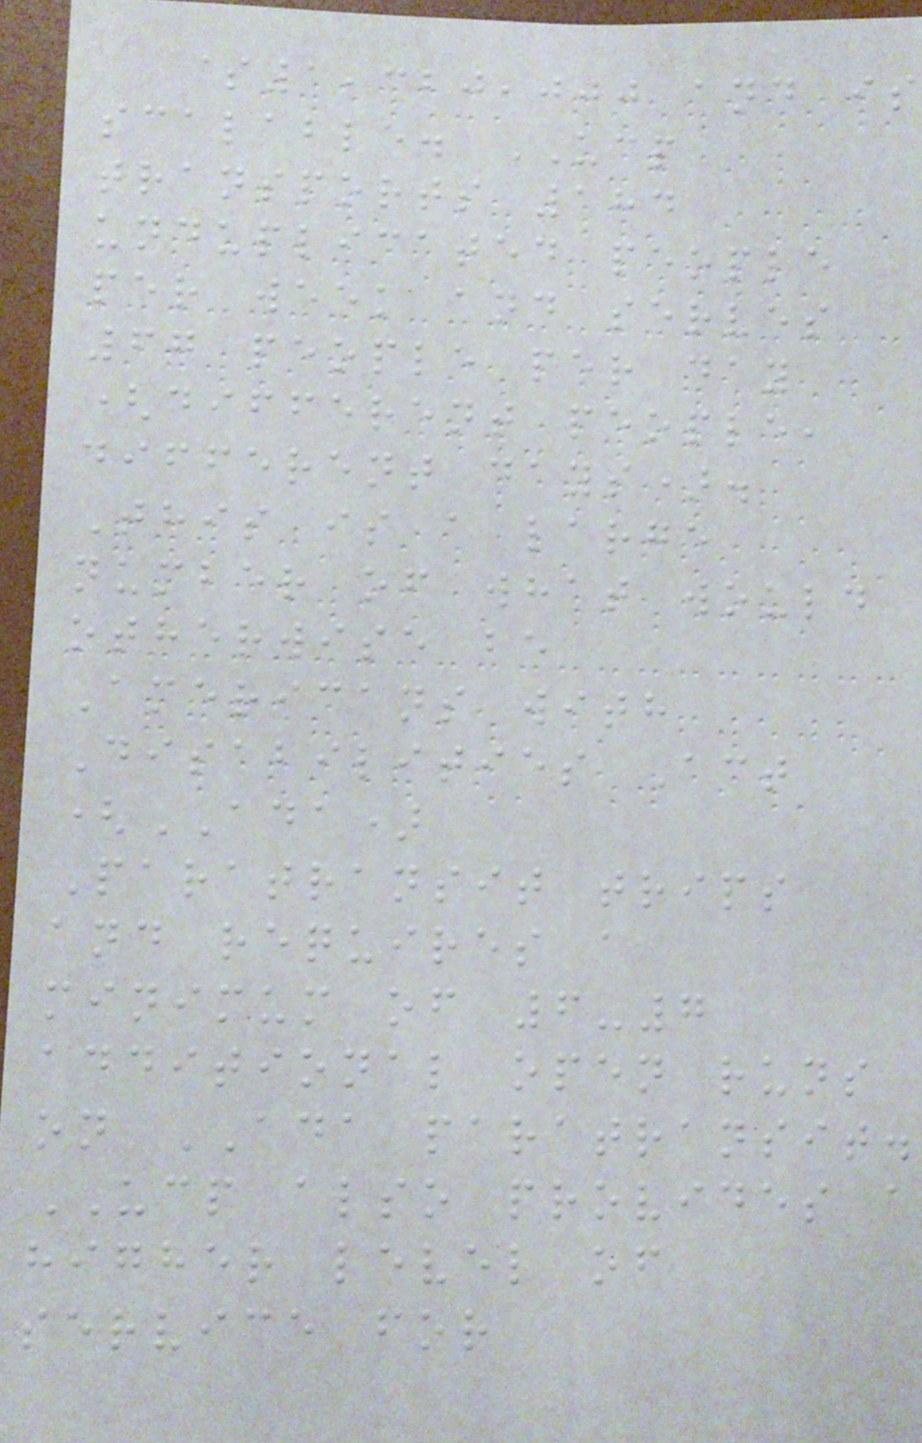$1,320,000 and is
scalable. UCP
transports 184
unduplicated people
per week and serves
67 people per day
(different people,
different days).
This is a large
number of what would
otherwise be
Americans with
Disabilities Act
(ADA)
Paratransit trips
and requires a
minimum of 6-7
additional open runs
on ADA paratransit.
UCP also provides a
higher level of
service for
